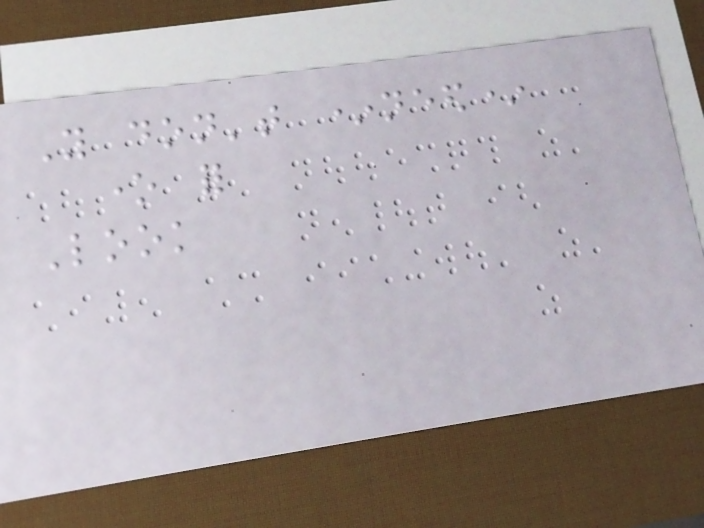You don't *need*
one for
Look
